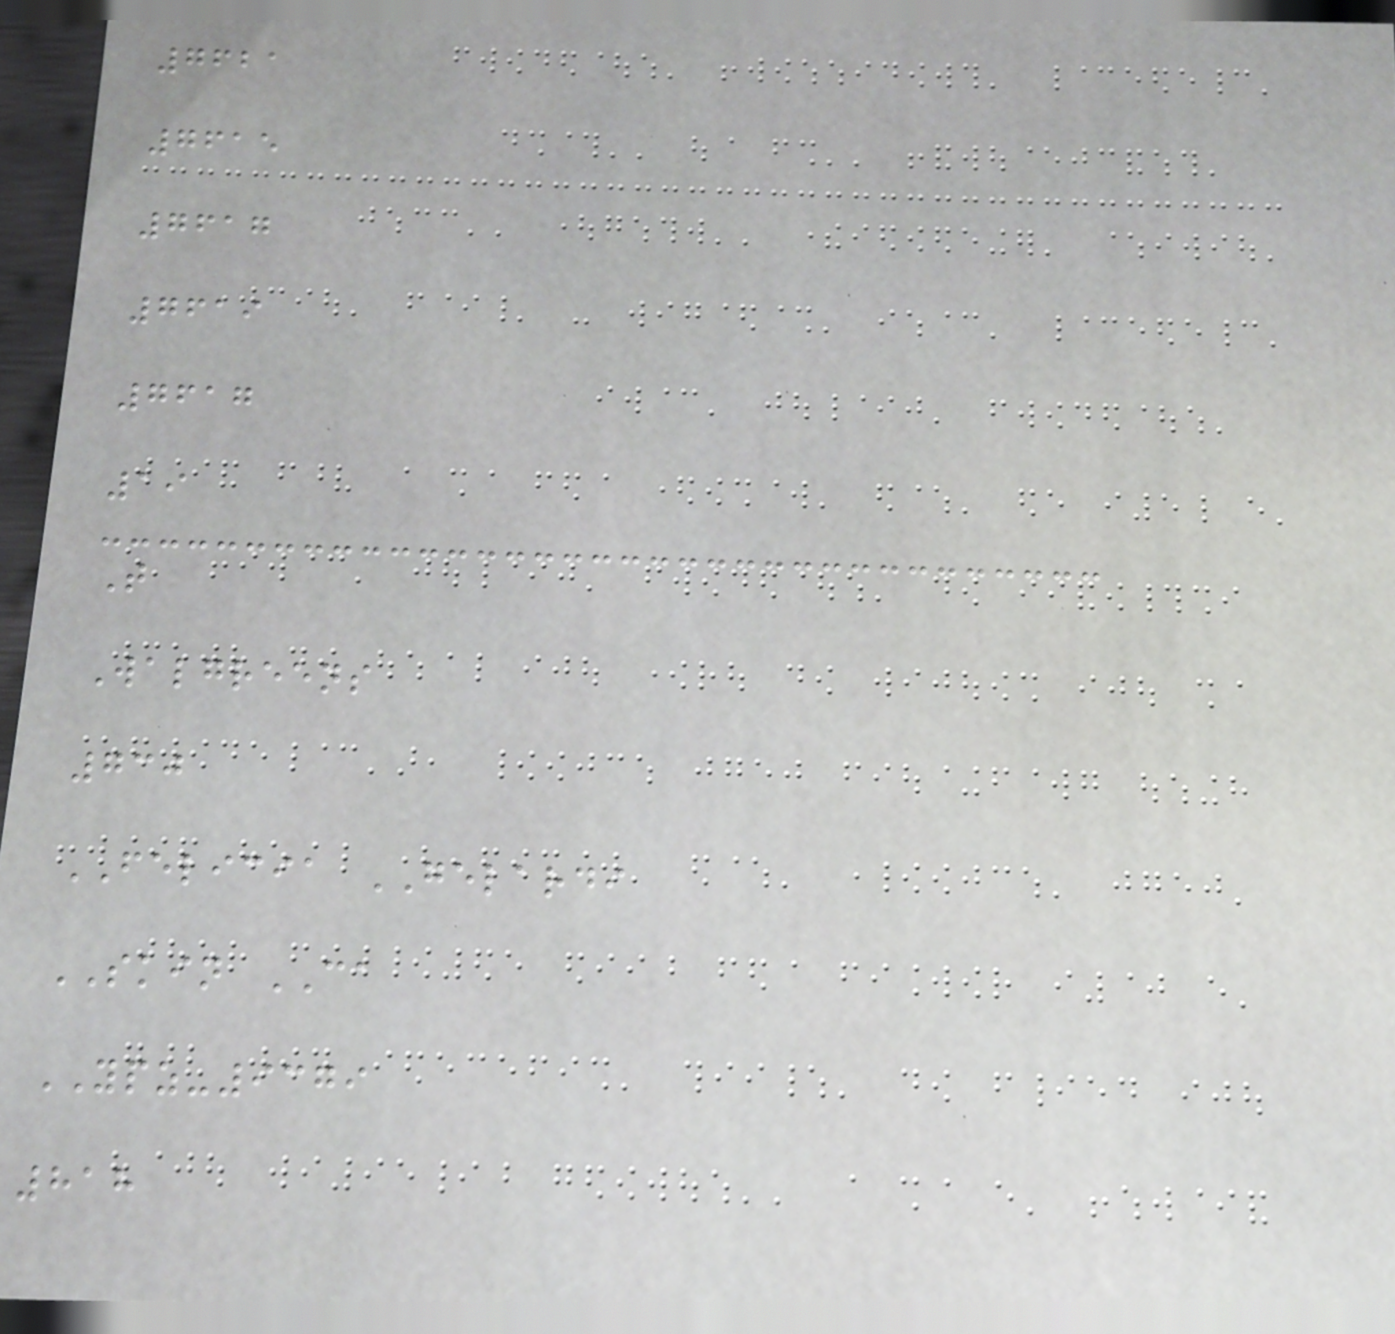7621
7615
7617
7619
7617
19
T
Walgreens
730
FELICIA GELARDI
SKIN CA
YPZ-9379
818
